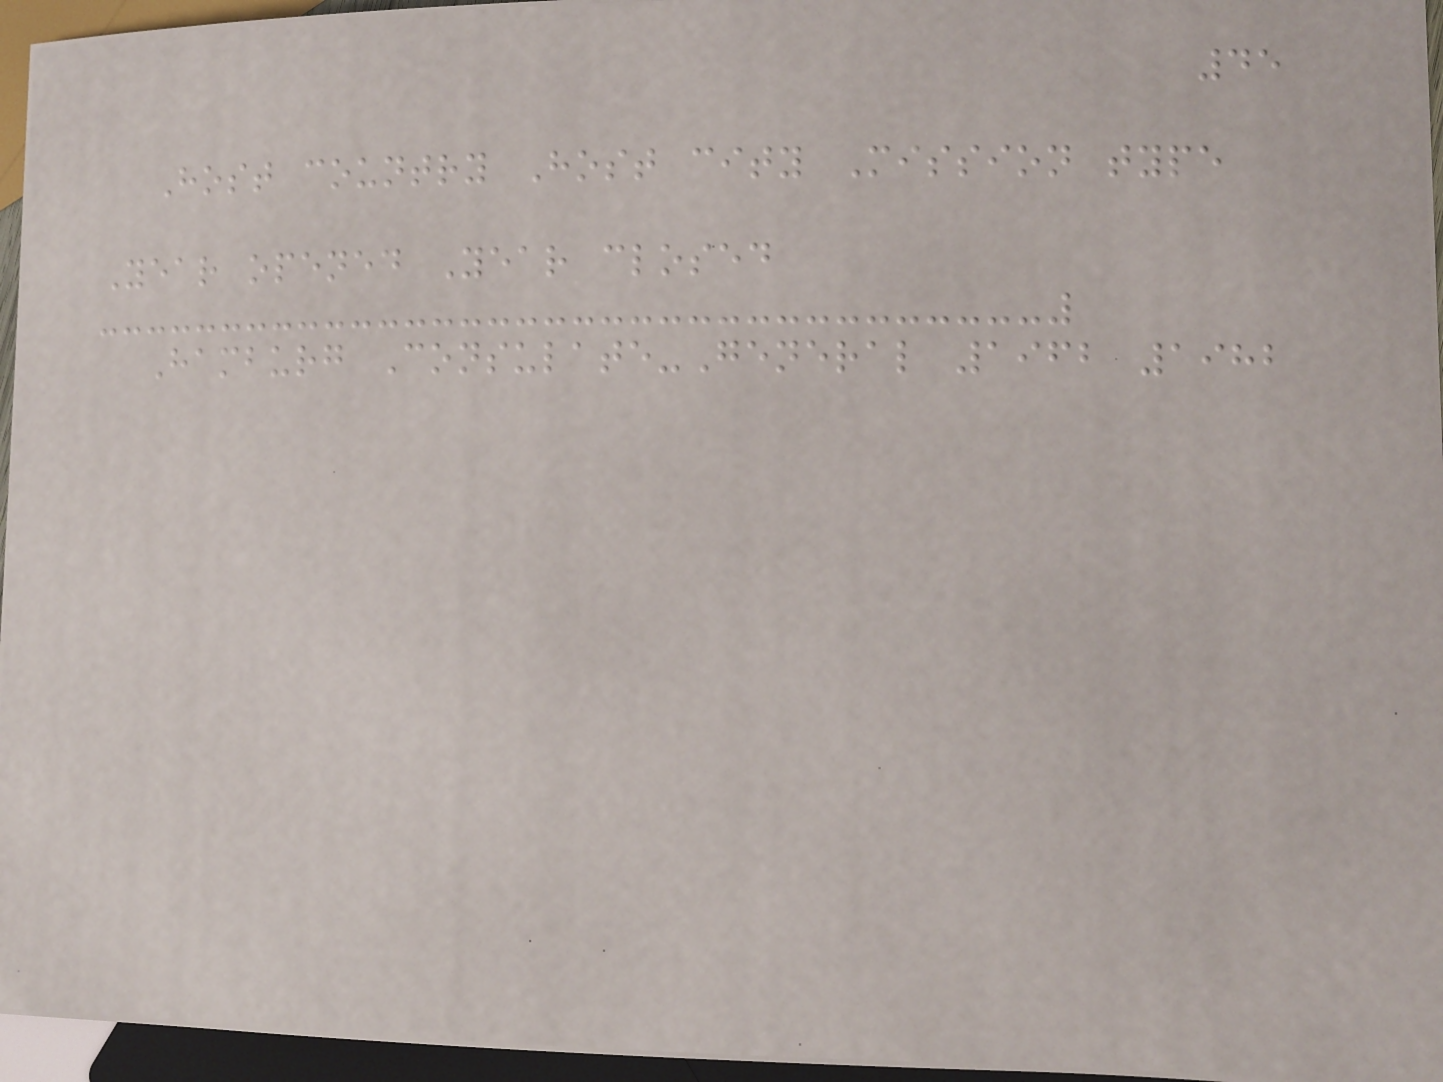45
Host country Host city Mission type
Year opened Year closed
Hamburg Consulate-General 1962 1982
